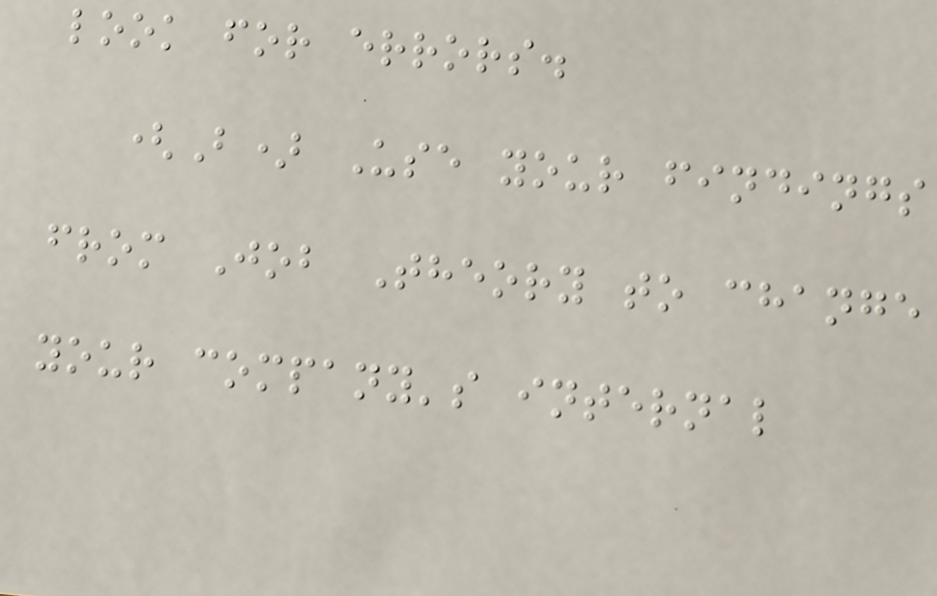look for errors.
(B) Use your findings
from Job Theory to change
your company's internal
